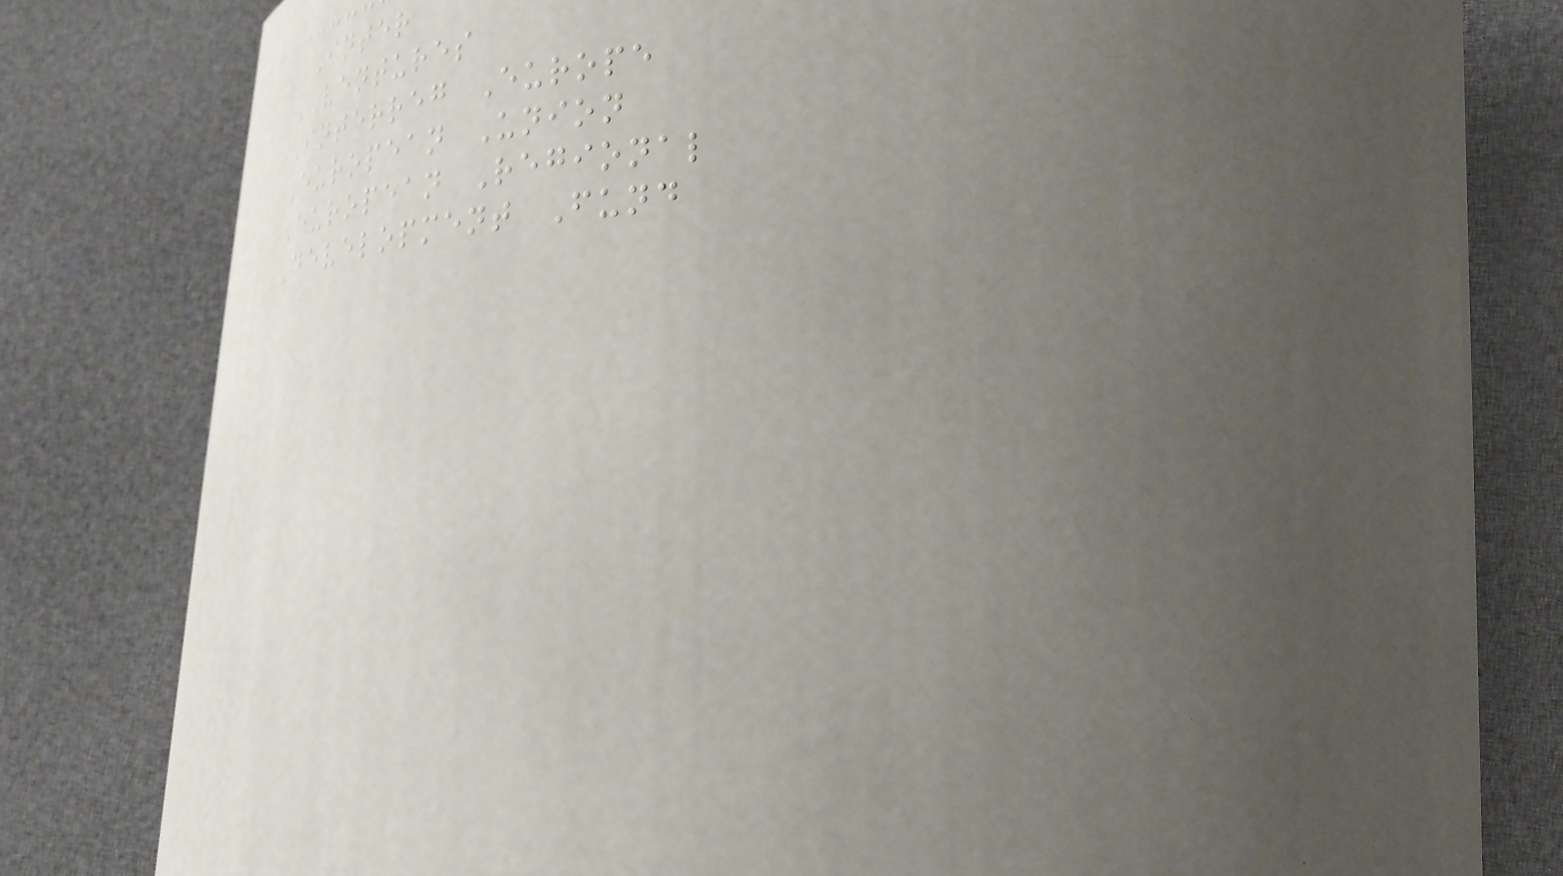INTER
VENTURES
Interreg Europe
European Union
European Regional
Development Fund
